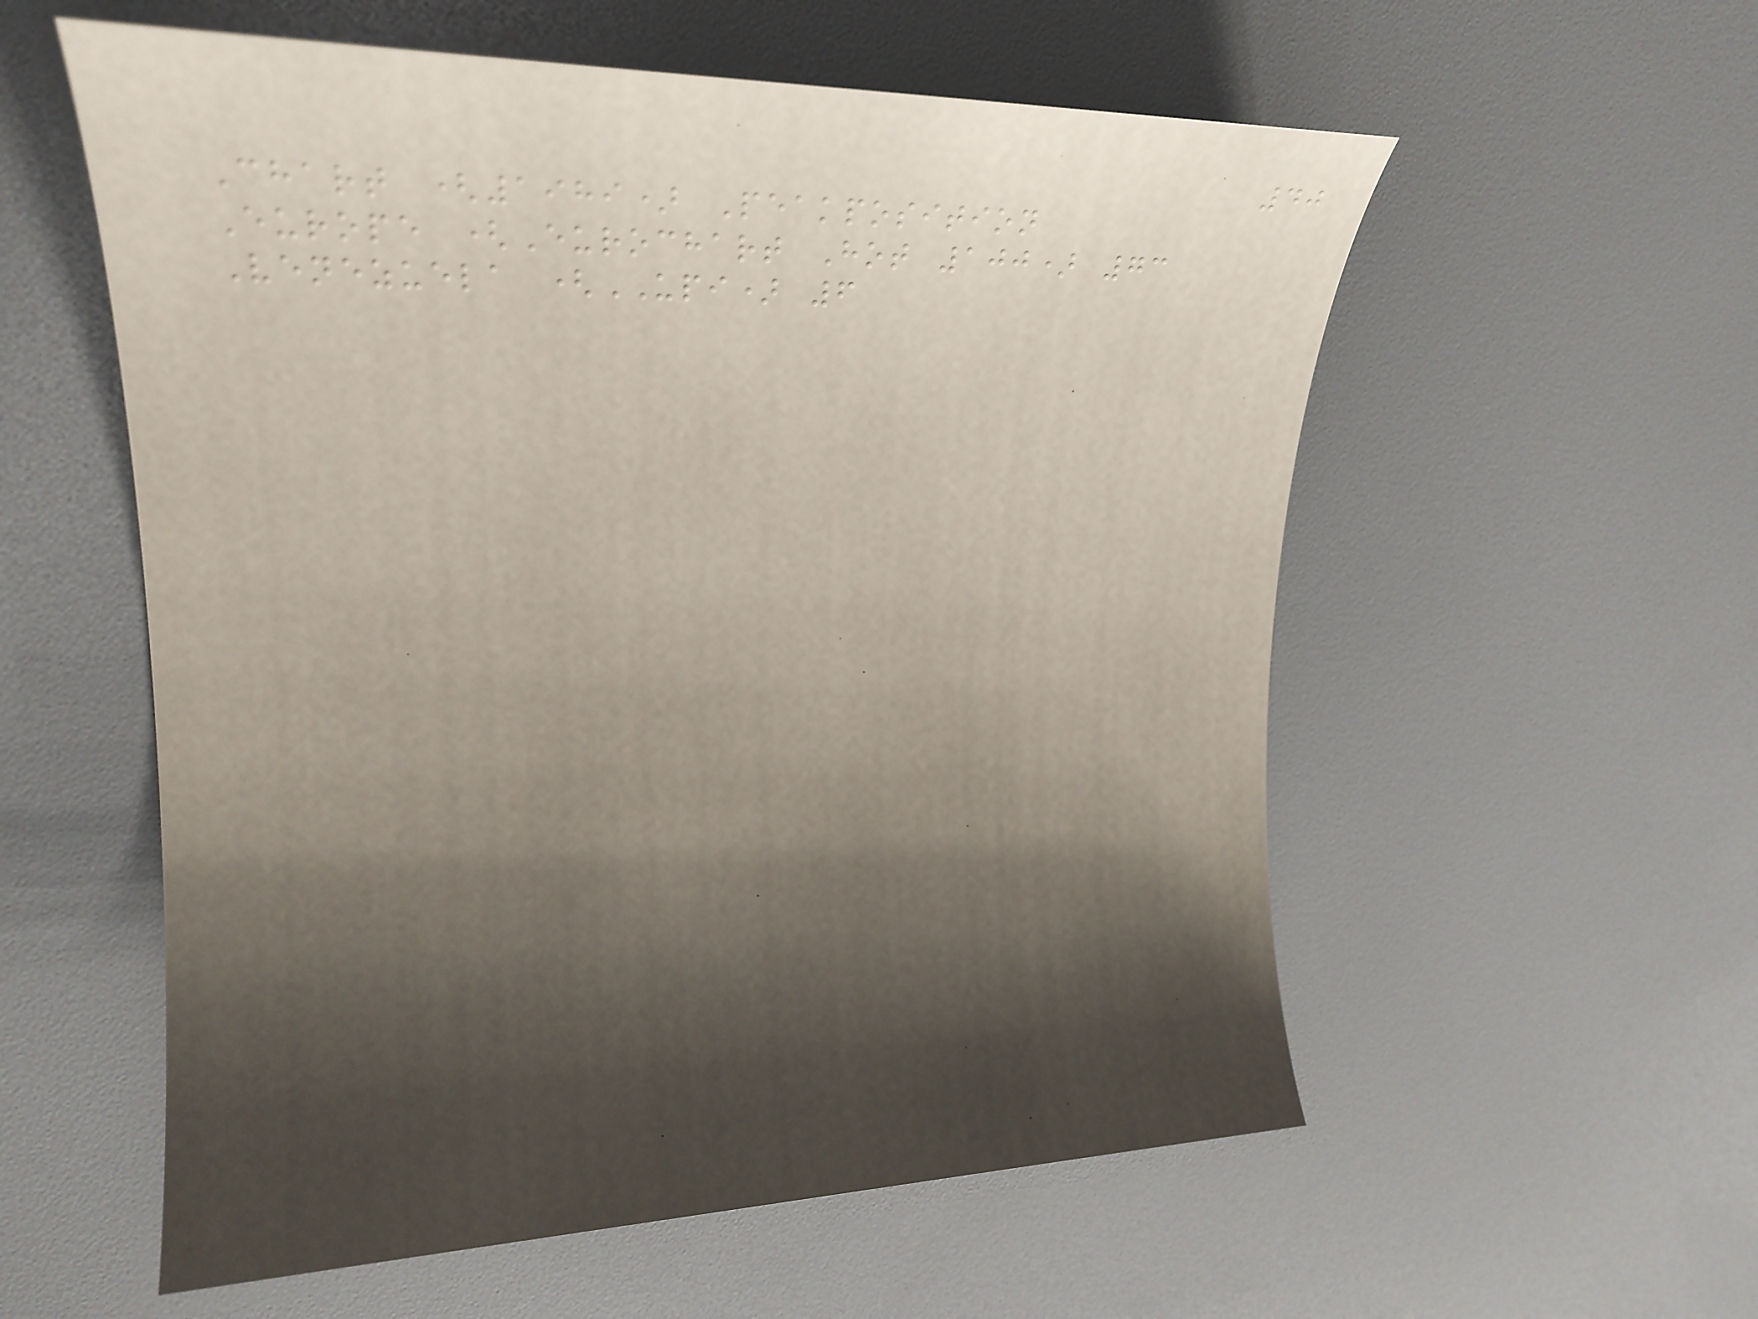40
Chart (1989) Peakposition
Europe (Eurochart Hot 100) 73
Venezuela (UPI) 6
